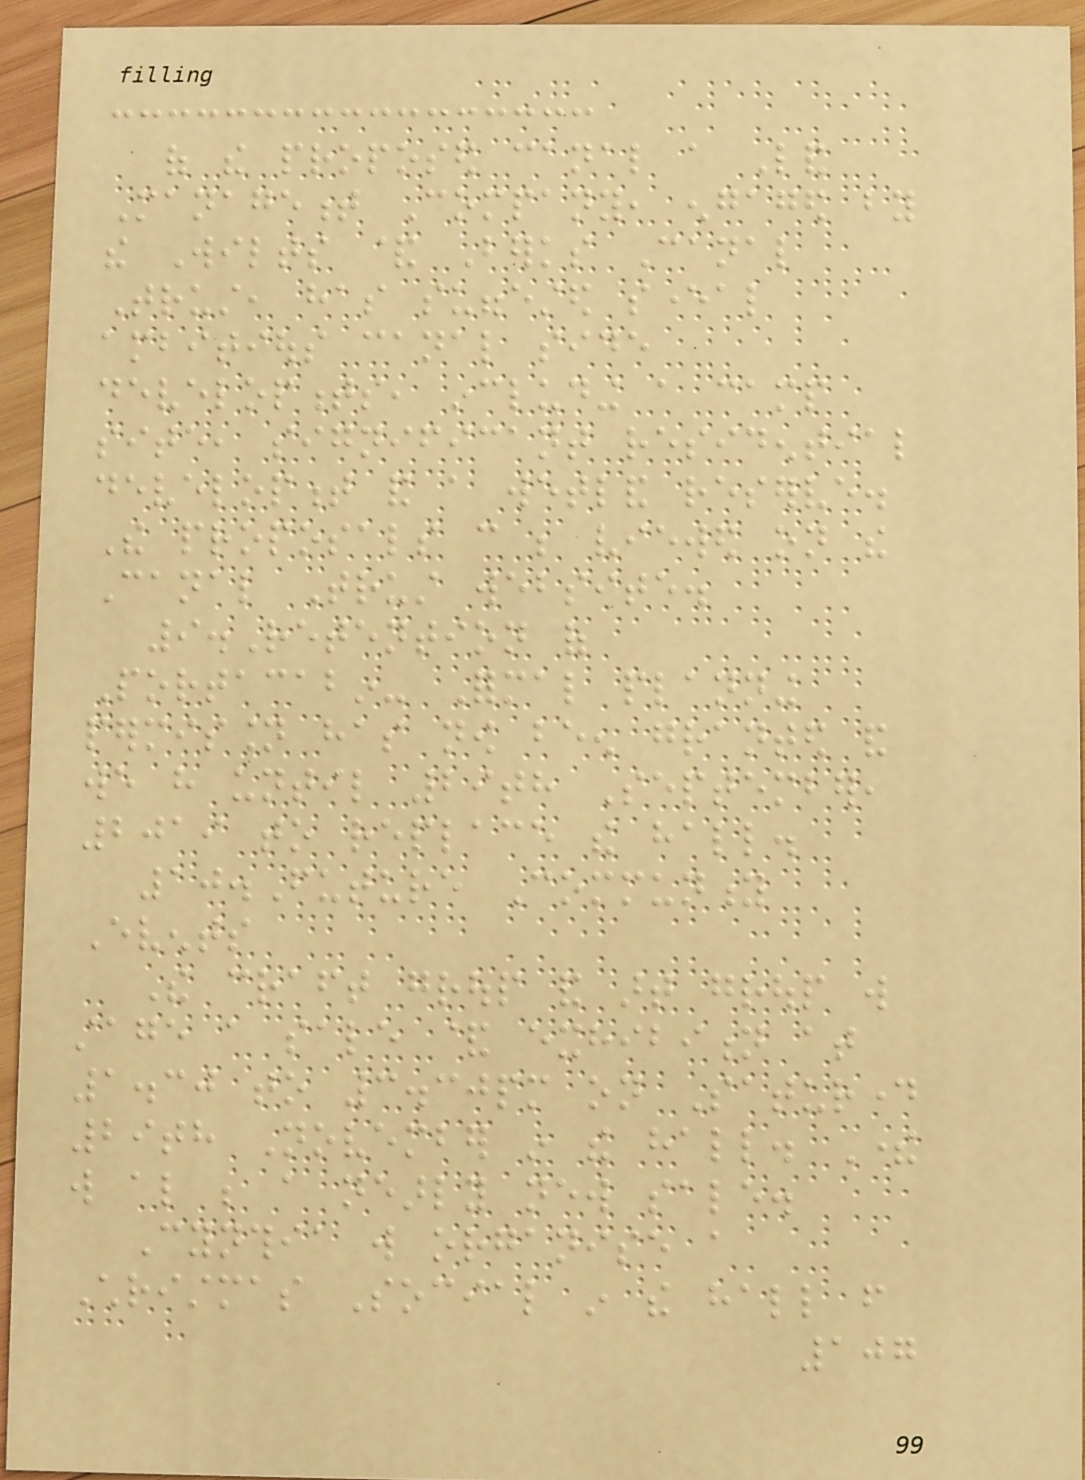of the proposed canal a Land
Management Company, engaged by
the Wilts & Berks Canal
Trust, has suggested several
ambitious canal side
developments, including a camp
site, significant residential
development and a wetland reserve.
The proposals can be viewed on the
Canal Trust website.
9.Retention of
Portacabin- Formal planning
permission has now been granted and
we have until 29th September,
2019 to replace the hall.
10.Future Community
Events
The craft group and art group will
stage a sale & exhibition at
1.30 to 3.30pm on Saturday
29th November in the hall. There
will also be a nearly new sale.
Cynthia will organise a
Christmas Social in the hall from
107
